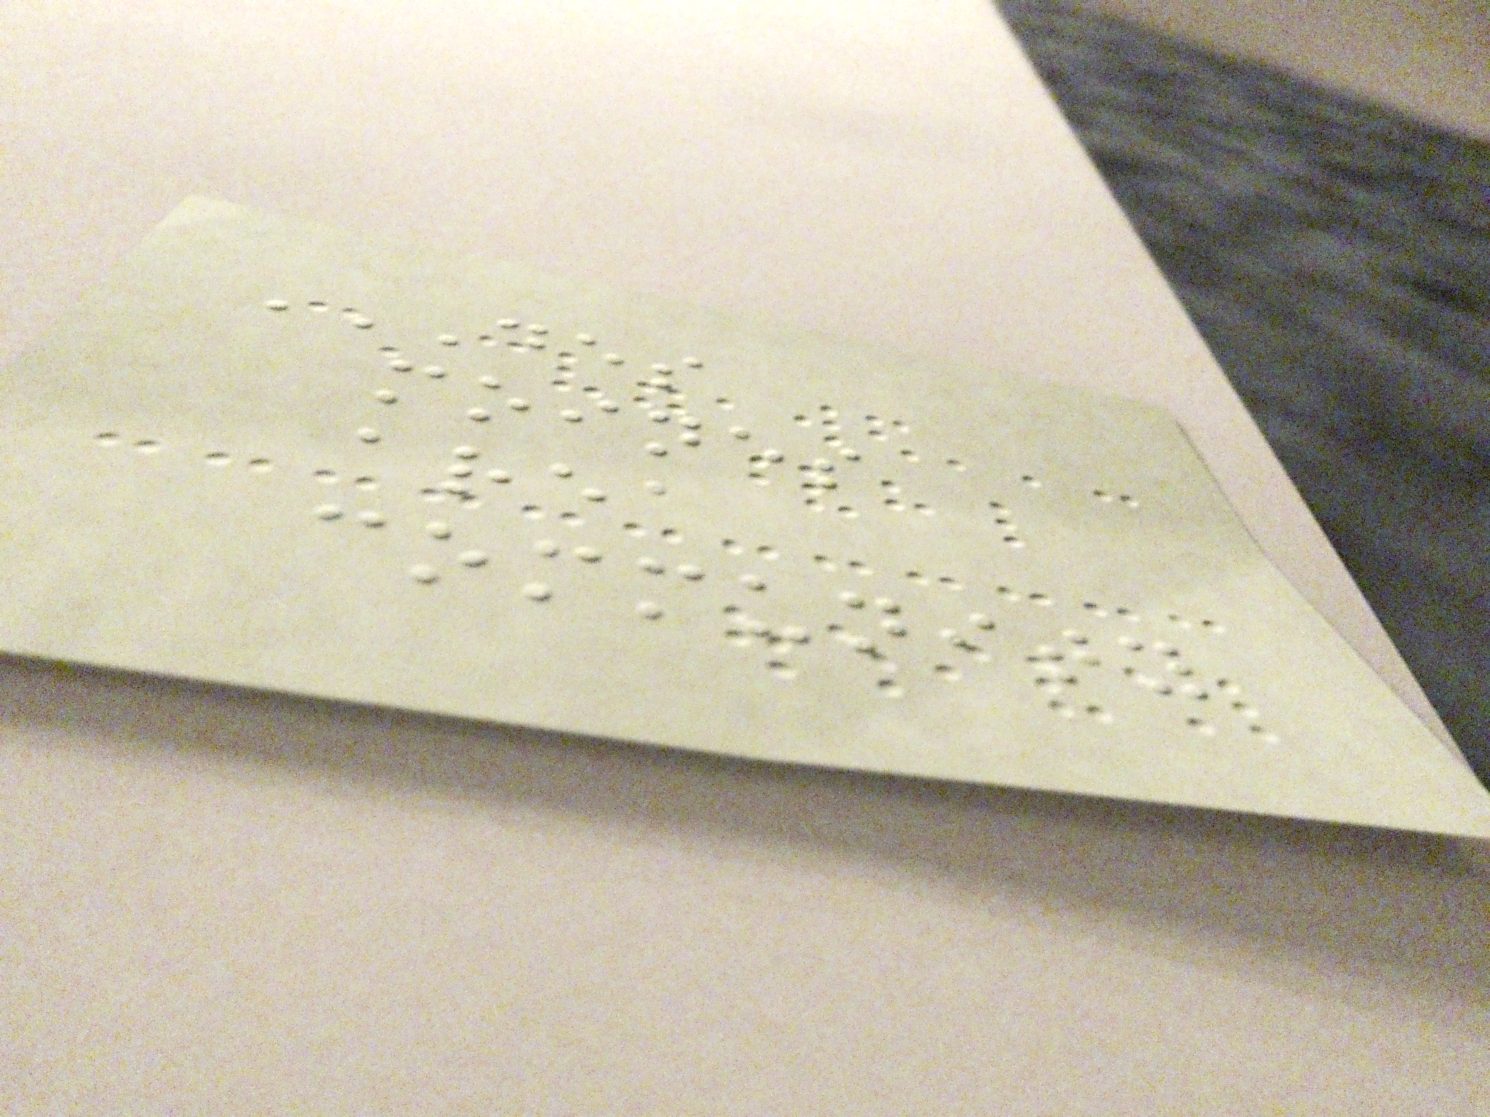DES
MOINES
AREA
COMMUNITY
